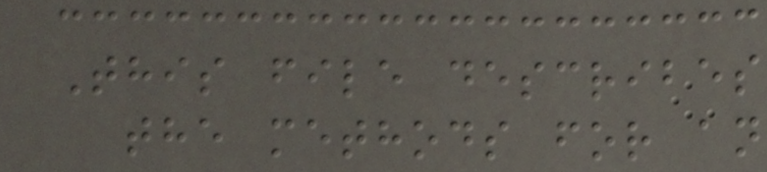This file describes
the methods for an
